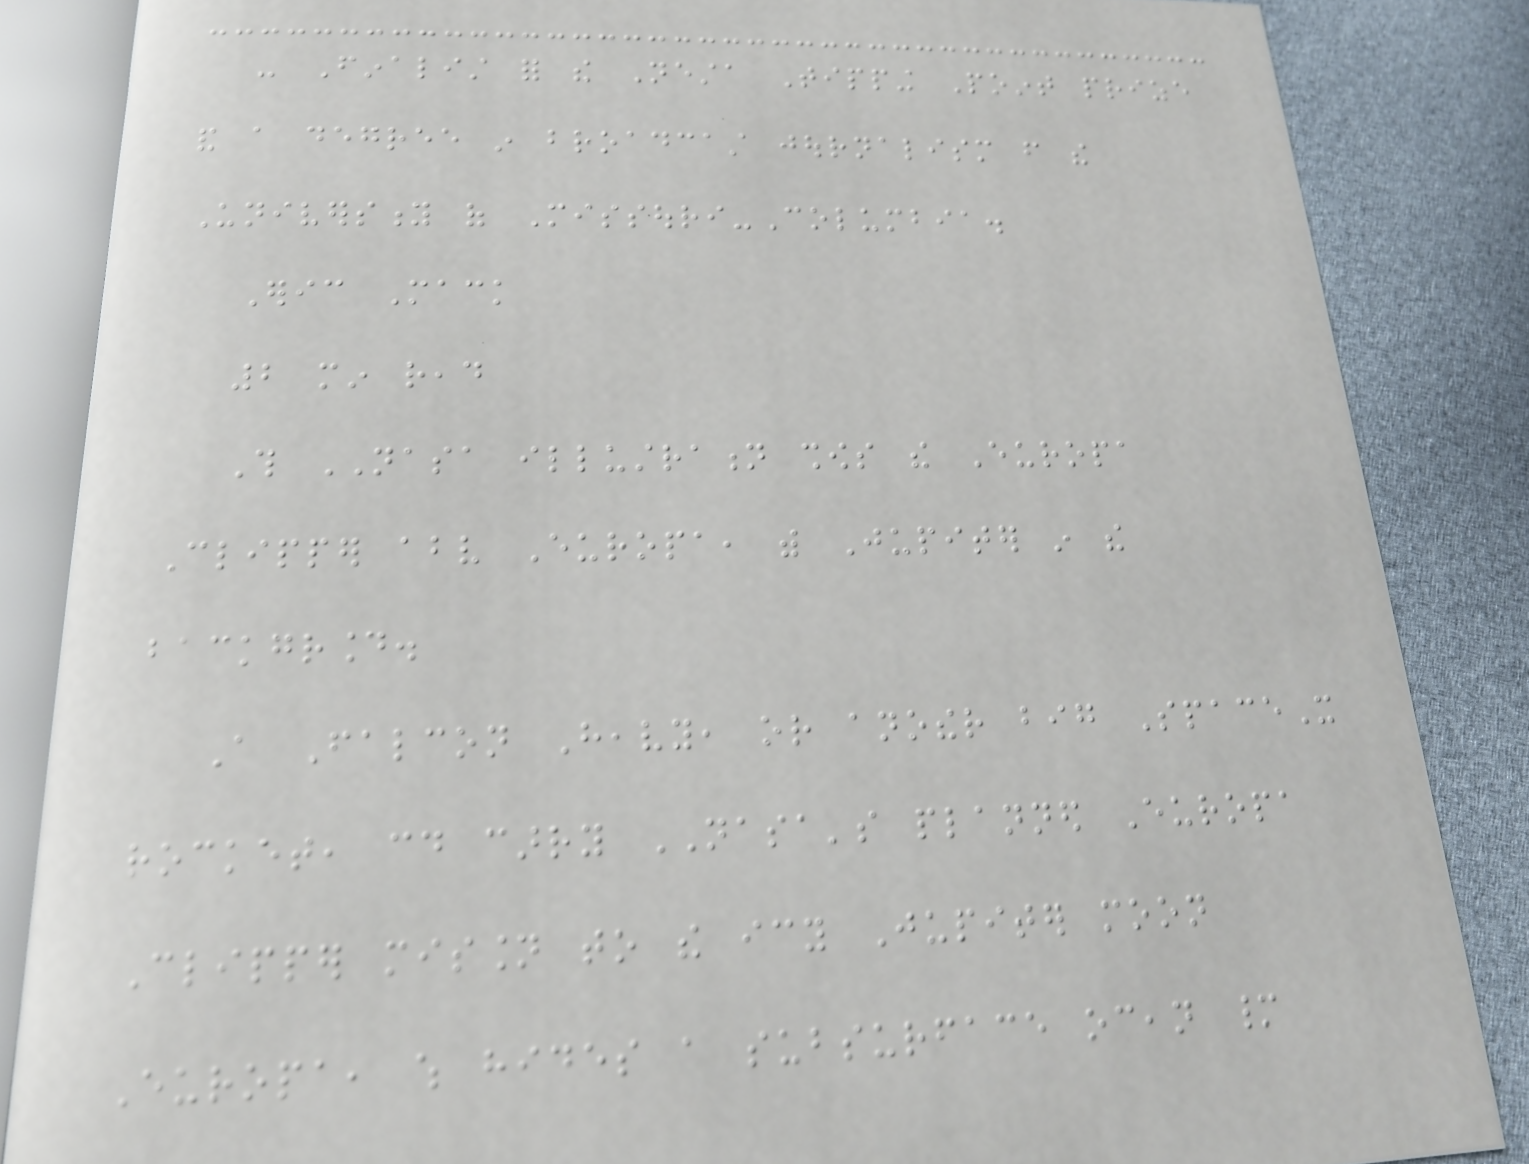- Finalist for the Nesta Tipping Point prize
and a degree in broadcast journalism from the
University of Missouri-Columbia.
Eric Mack
2 min read
This NASA illustration shows the Europa
Clipper above Europa, with Jupiter in the
background.
A Falcon Heavy, or another big SpaceX
rocket, could carry NASA's planned Europa
Clipper mission to the icy Jupiter moon
Europa, which hides a subsurface ocean many
